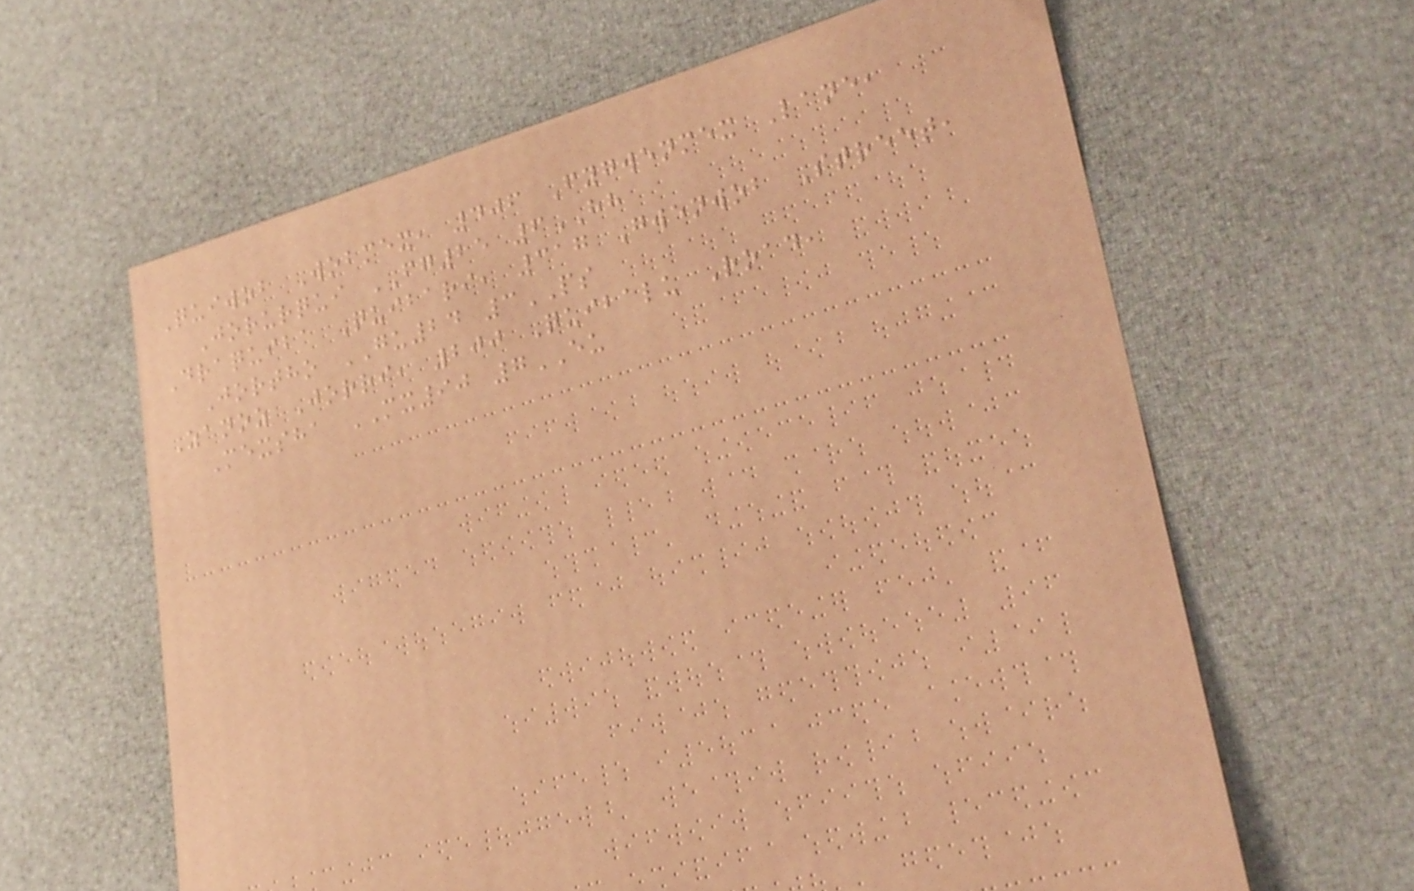Quiwob Wobmex, 406 Fygwenmex Lane,
Jorurqui FG25 6HH
Draquiba Quibari, 317 Gwenwob Street,
Jortho GU24 3PS
Zanoz Jorri, 200 Quibalu Road,
Mexsha MX90 7EU
